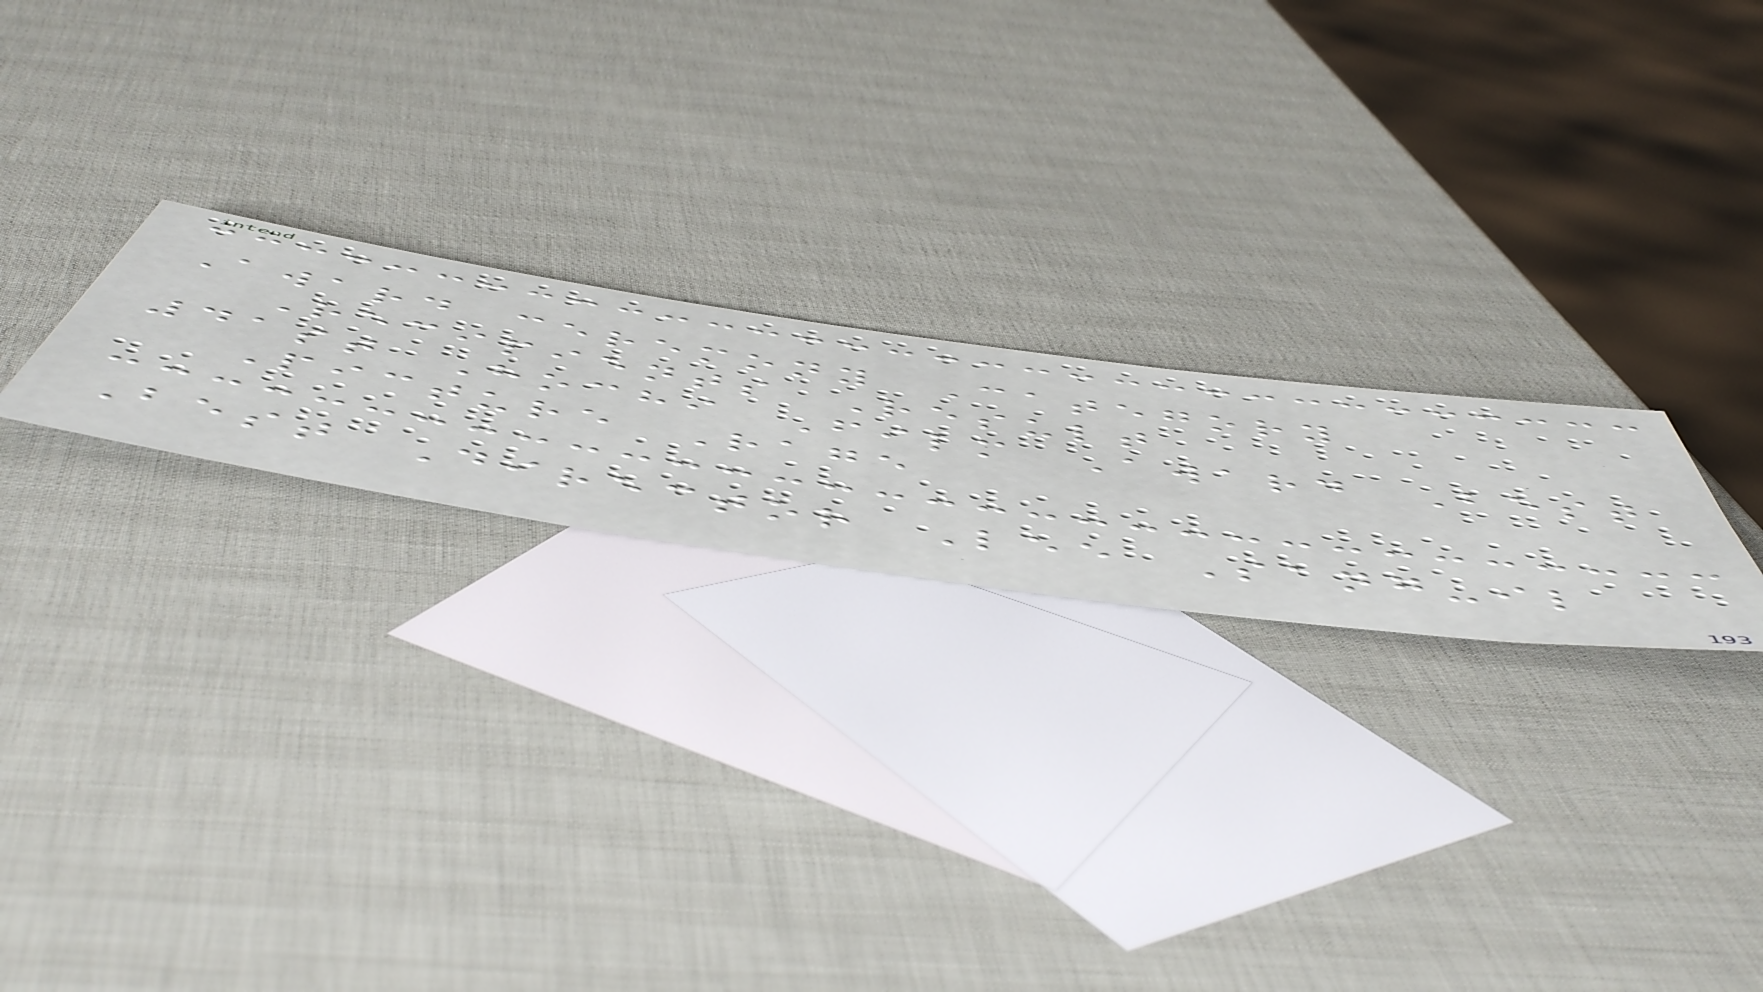Award ceremony Category
Recipients Result
41st Hochi Film Award Best
Picture Rage
Best Director Lee Sang-il
